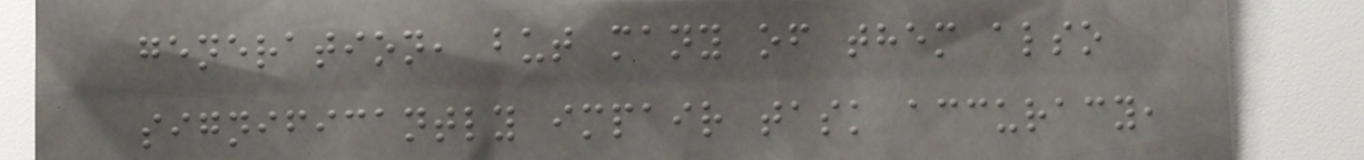generation, but many of them also
significantly impair task accuracy,
